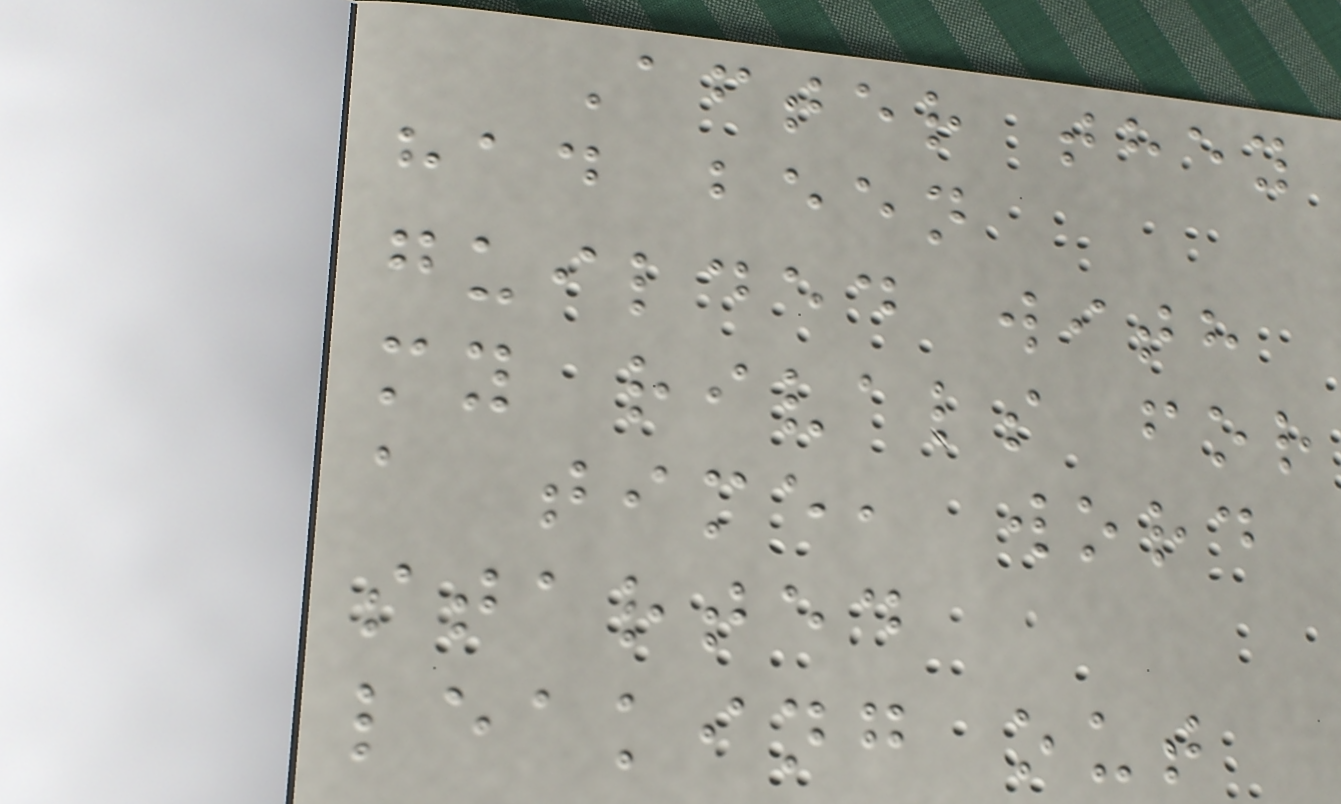After they
had been
guilded with
my rivals for
a time, word
started
leaking out
